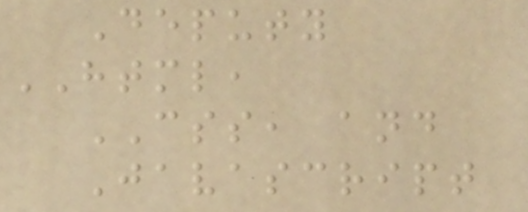Deputy
HTML,
CSS, and
Javascript
